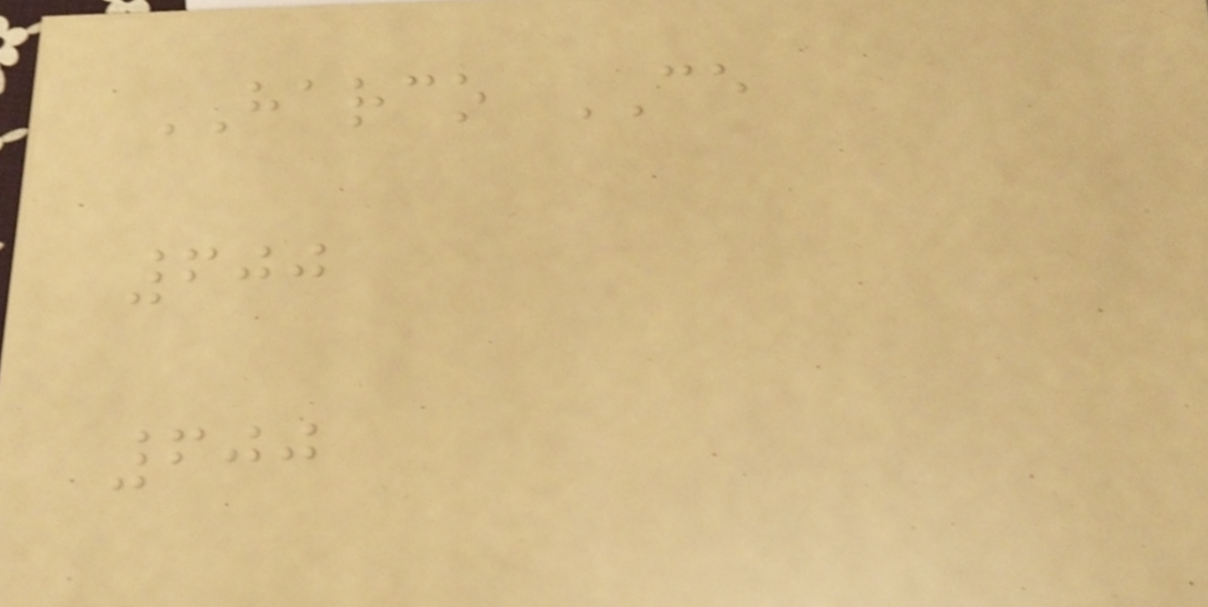HARCO CE
600
600
